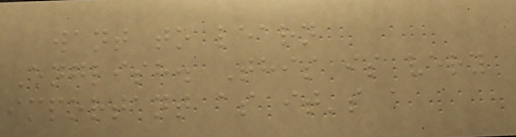want to learn
English. This is very
important as it's a
